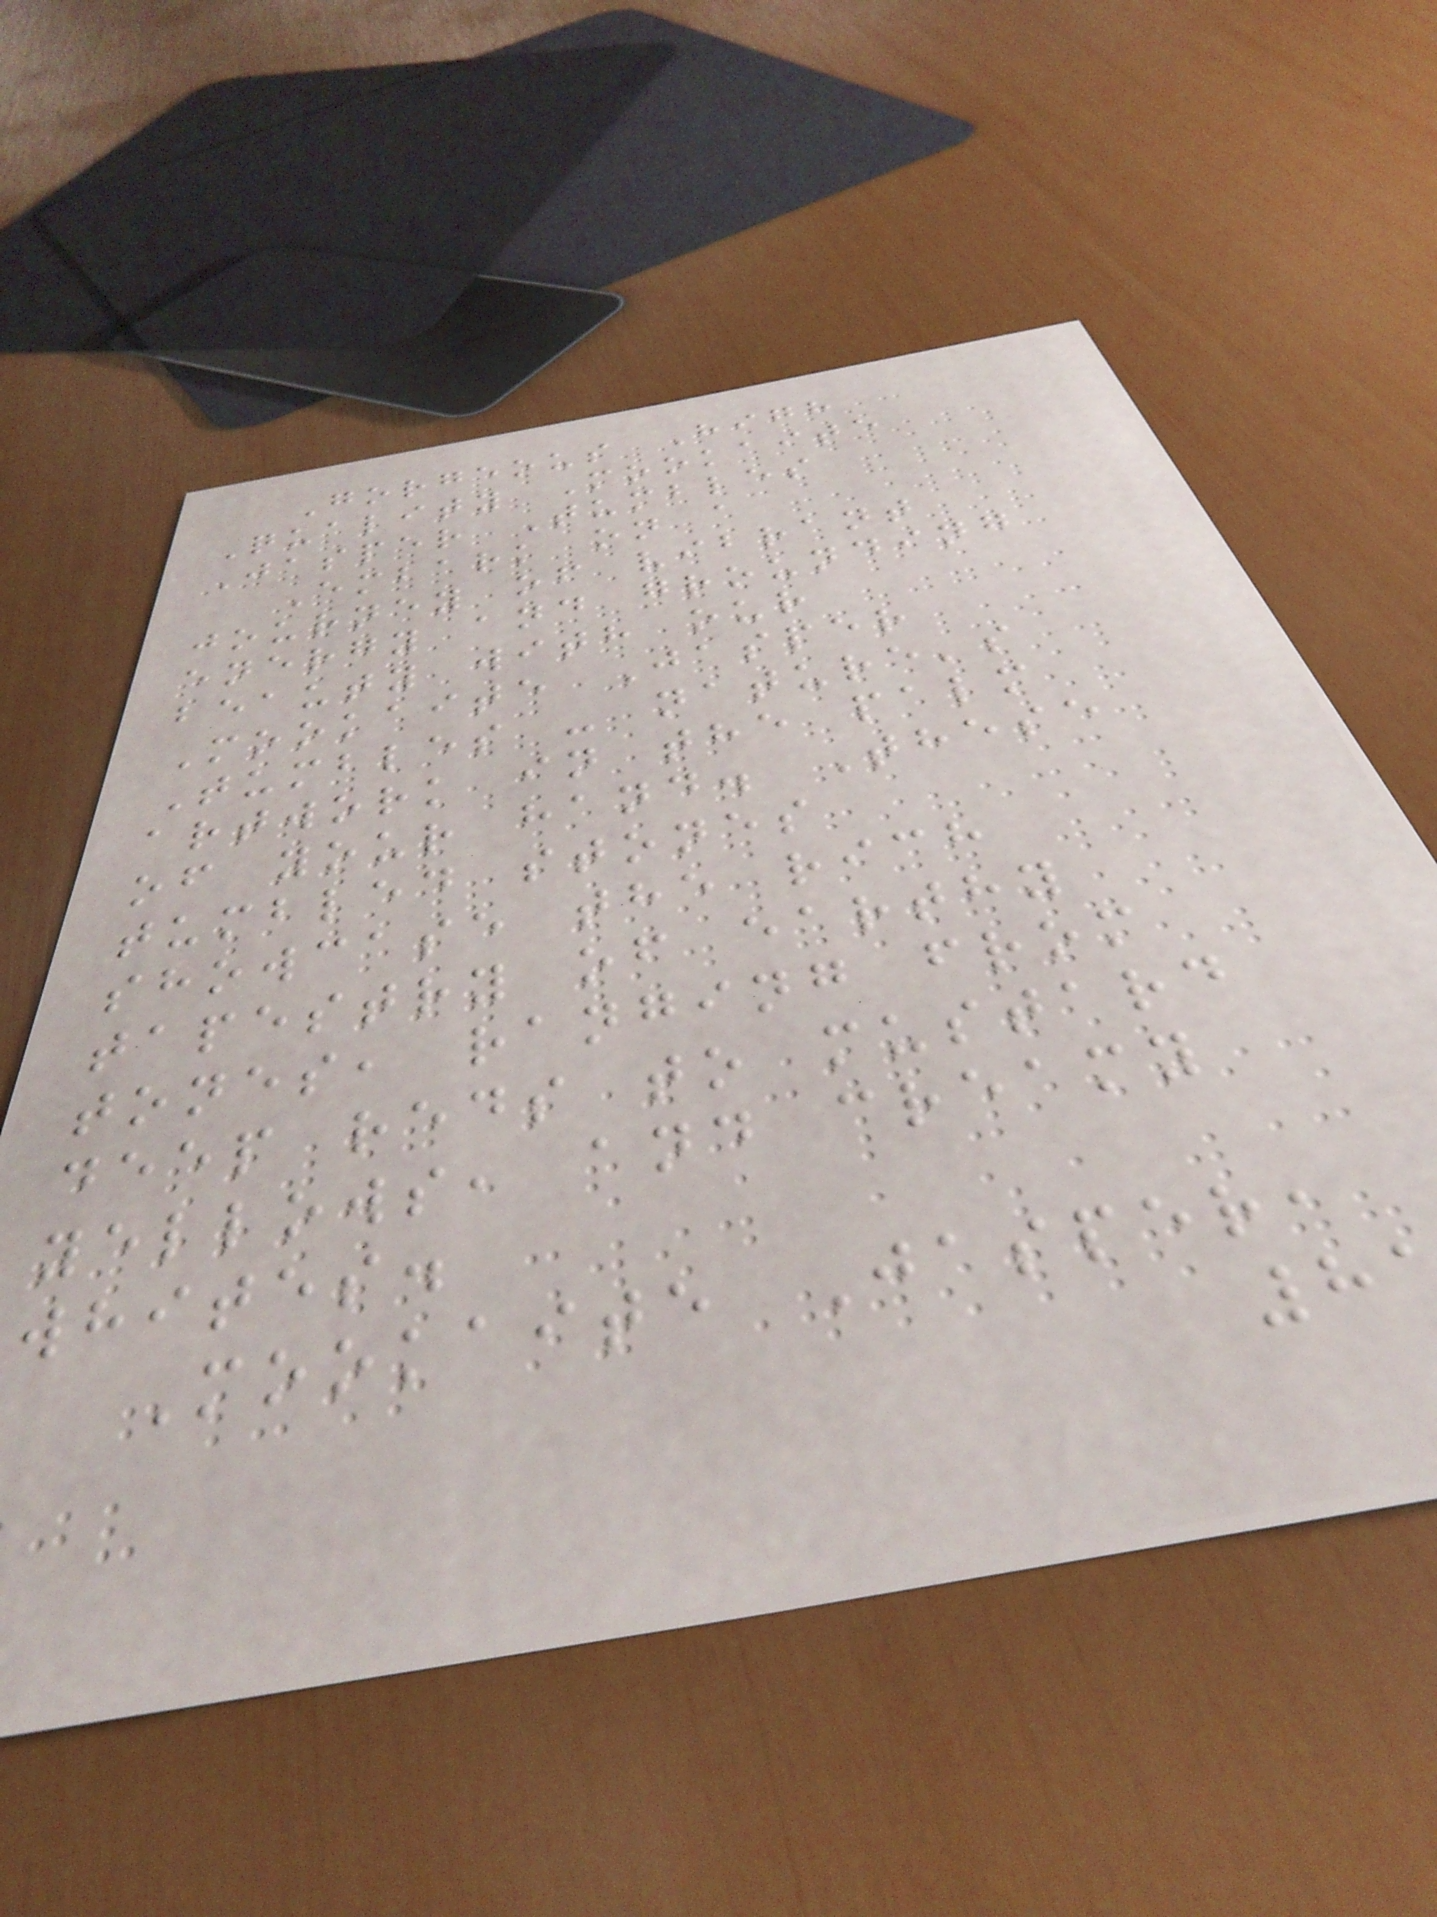Gorgeous High
Quality Mookaite
Jasper Tumbles
Embark on a
journey of vibrant
energy and grounding
beauty with our
Mookaite Jasper
Tumbles - nature's
artwork in the palm
of your hand. These
tumbled stones
showcase the rich
tapestry of earthy
tones, ranging from
deep reds to mustard
yellows, and creamy
whites.
Mookaite Jasper,
